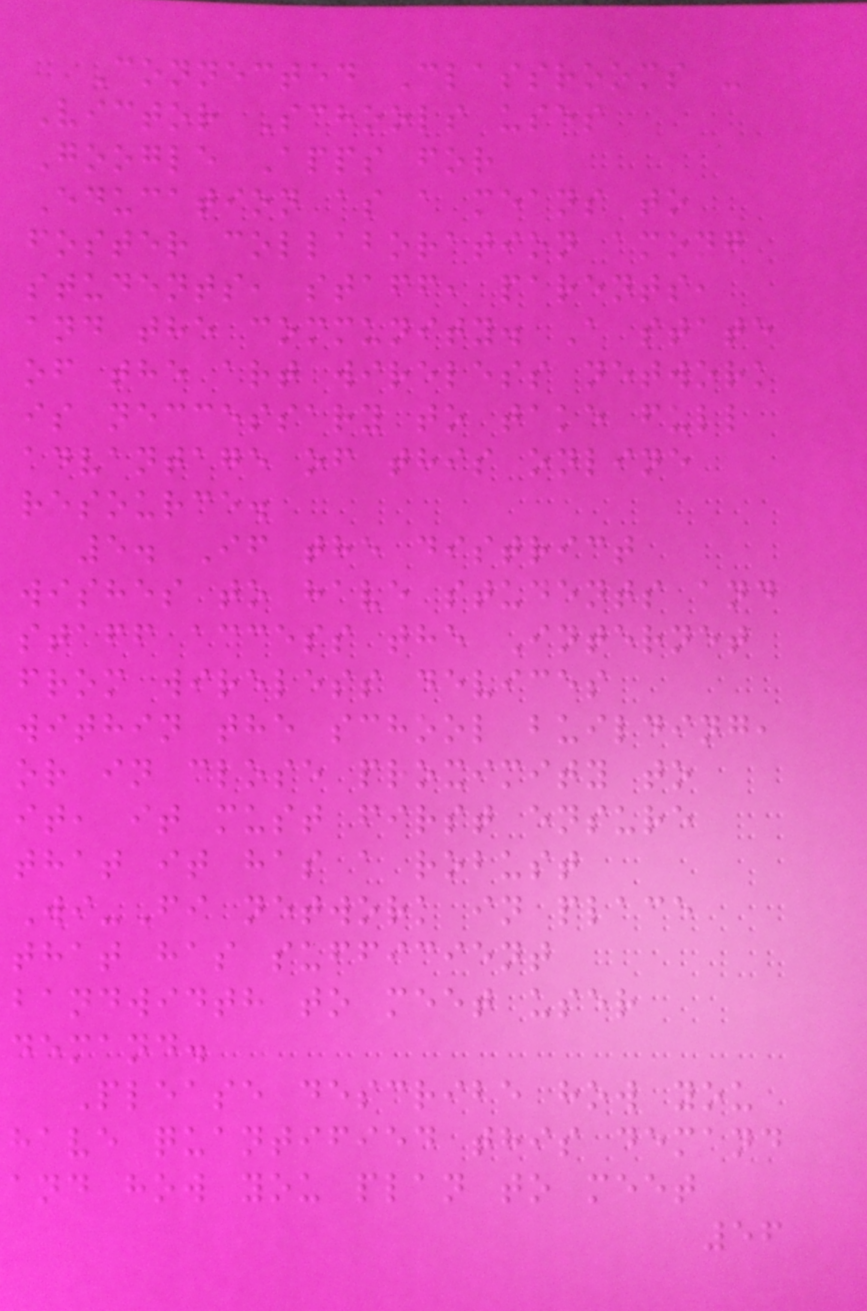Connected Classrooms -
Victor Schools uses
Google Apps for
Education as a means to
foster collaboration among
students, staff, parents,
and the community. A state
of the art wireless network
is neccessary to take full
advantage of this online
resource.
5. If the district
wishes to have students and
staff access the Internet
from wireless devices
within the school building,
or in close proximity to
it, it must first ensure
that it has a robust
Wi-Fi network in place
that has sufficient
bandwidth to meet user
demand.
Please describe how you
have quantified this demand
and how you plan to meet
56
